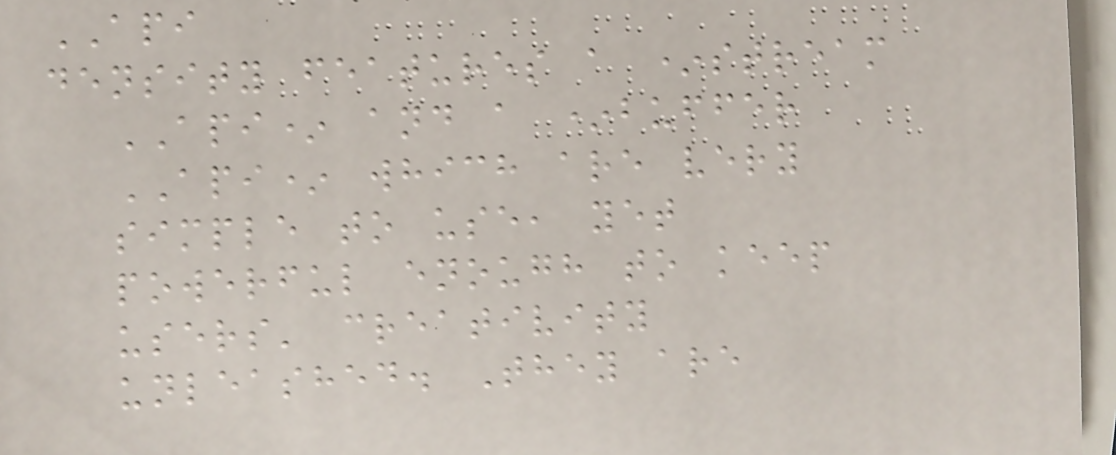API
density features a *stream
API* and a *buffer
API* which are very
simple to use, yet
powerful enough to keep
users' creativity
unleashed. They are
